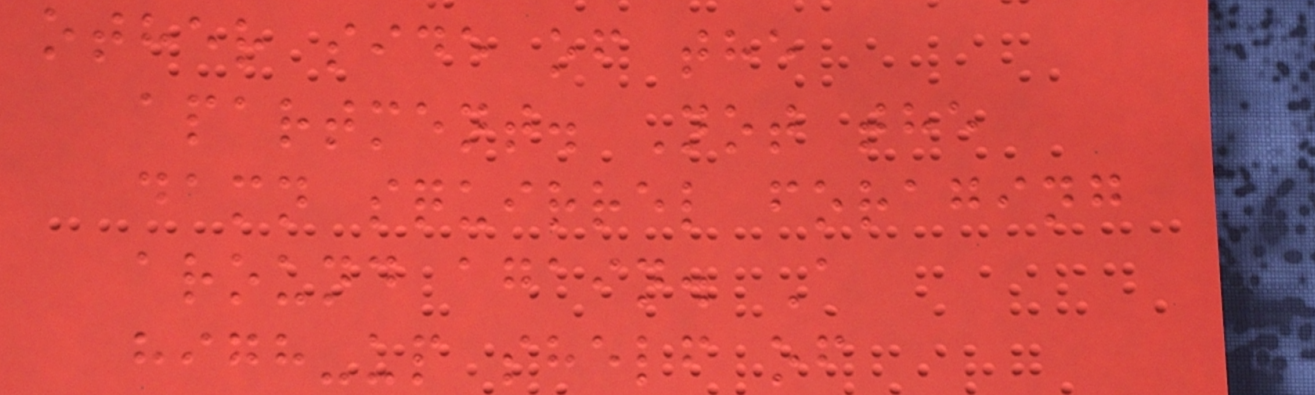other side of the
apartment. Not the
damn squirrel foraging
around again. A
high-up shelf of
